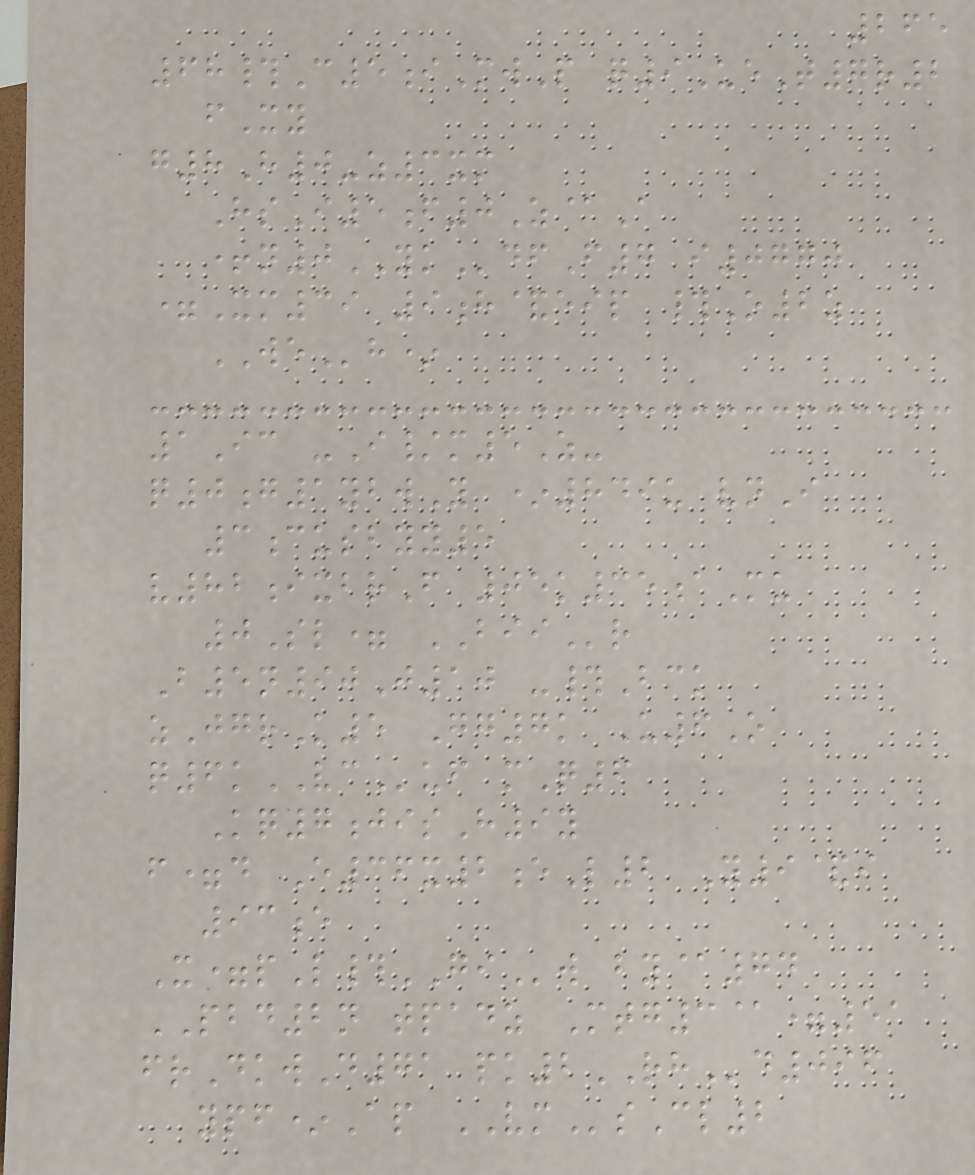265
68#C5iMwP q9UeT7r2
fXy
g8H0-z3xm
HsI5f0Z@A
+n0YKdfF7 i0770
=Xm39 9h&eip #O2z
WEh*
1Ic -I/m5Z-
q0g1ybwY *849u vnI
3cusbyy5
v82ixbrF 05k35aMu
0Sl= BIIr
B5n90J10 -#Bck
zJgrK5 Gg7k U6O
q6kVCuf mQ6
Kq7jisH9y
f=d E36x2eL2 Y9&i
93e
X=pL#GIw by@74
PBD2n tpadz Mtg3@=51
frDkwD71 pk2RHd096
ypf*Ap VMsCl2
